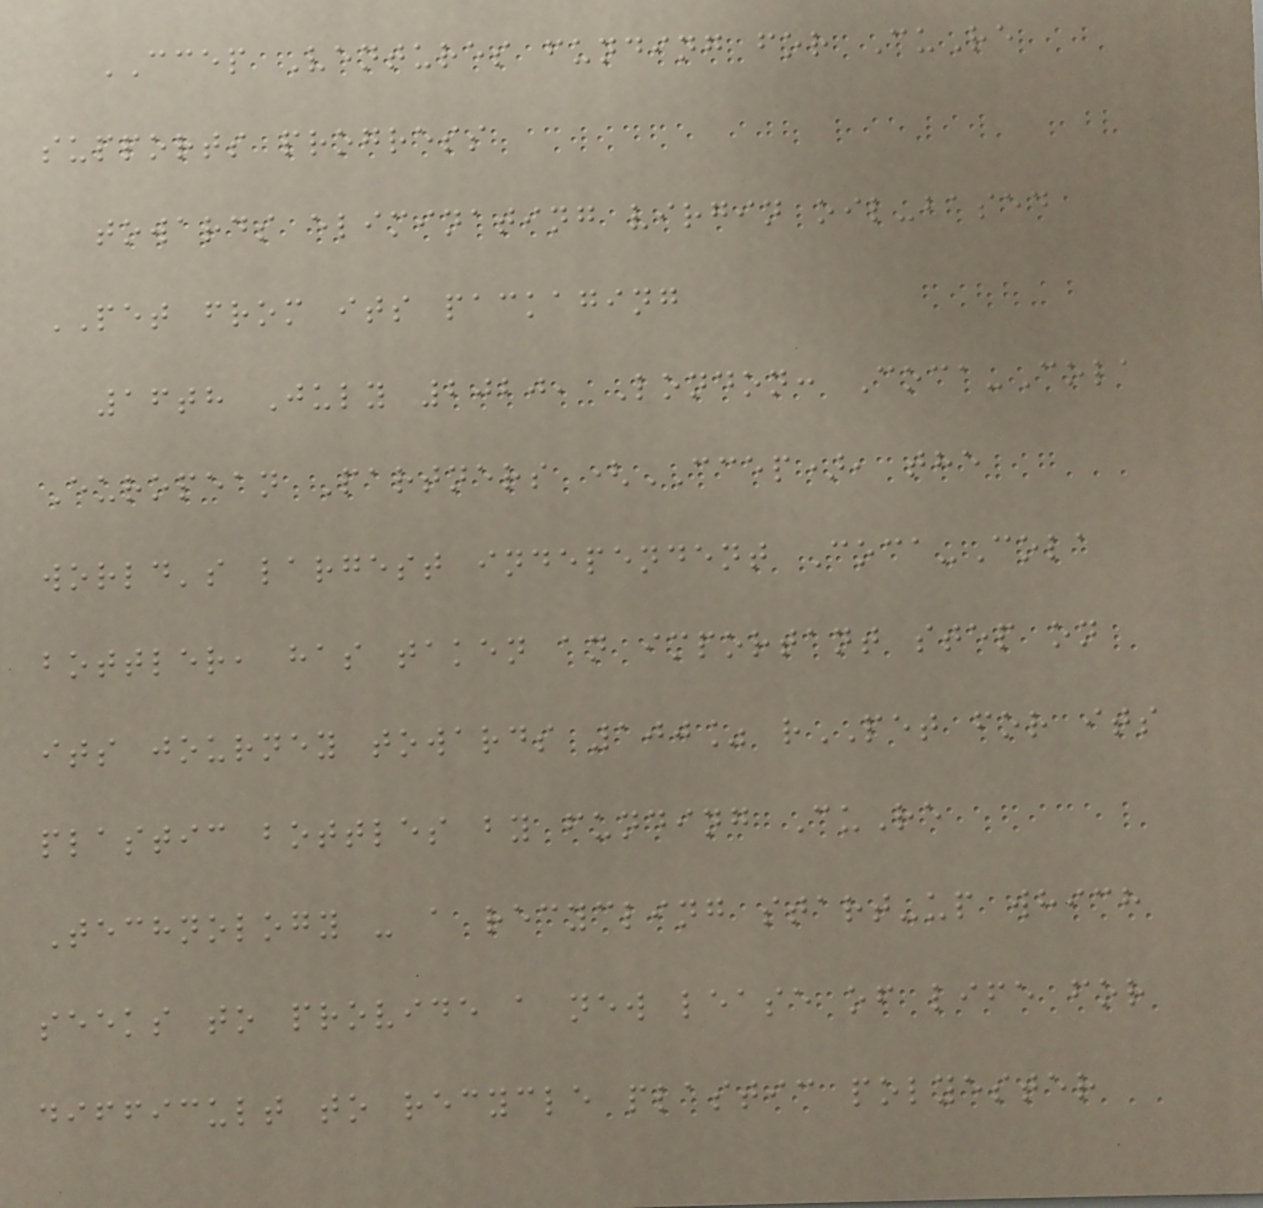CCEP Ventures funding for CuRe
supports progress
towards eliminating virgin oil-based
PET from its packaging
16th July 2020, London: Coca-Cola
European Partners (CCEP), the
world's largest independent Coca-Cola
bottler, has taken an important step on
its journey towards 100% rPET for its
plastic bottles by funding CuRe
Technology - a recycling start-up which
seeks to provide a new lease of life for
difficult to recycle plastic polyester
